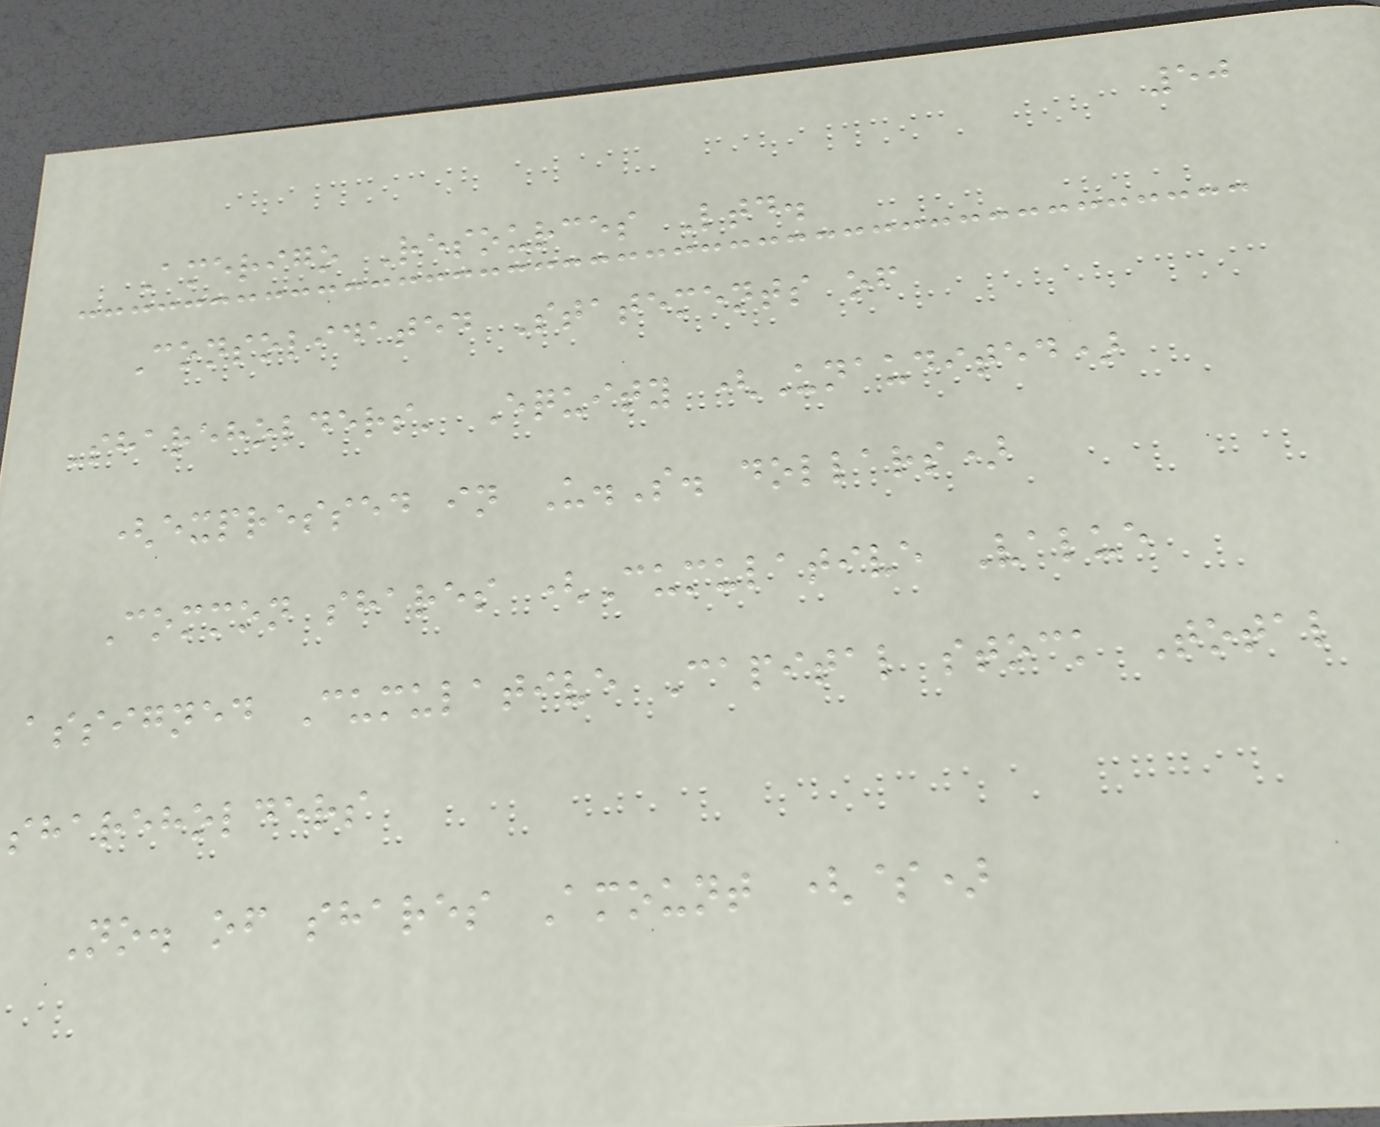50
Amerigo Resources Ltd.
Consolidated Statements of
Shareholders' Equity (Unaudited)
(expressed in U.S. dollars)
Common shares (Cumulative Value
assigned Cumulative Capital stock Total
shareholders
No. of shares Amount ($)
